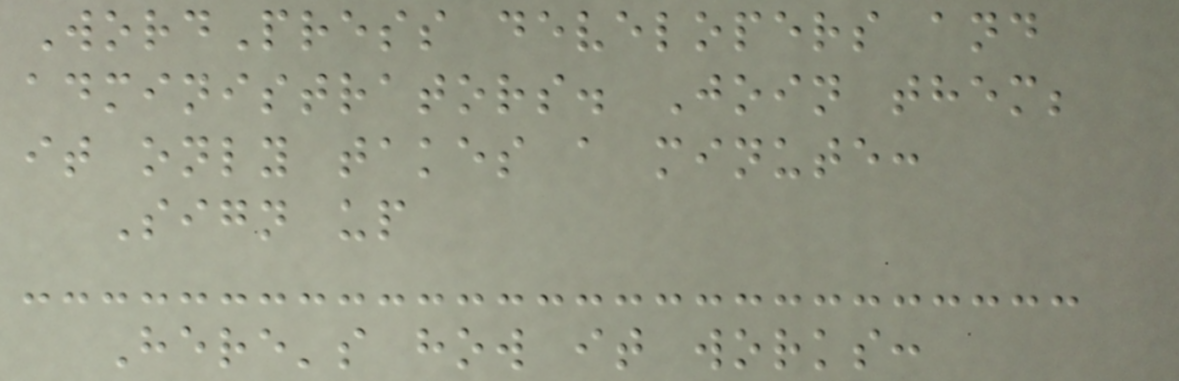WordPress developers and
administrators. Join them;
it only takes a minute:
Sign up
Here's how it works:
